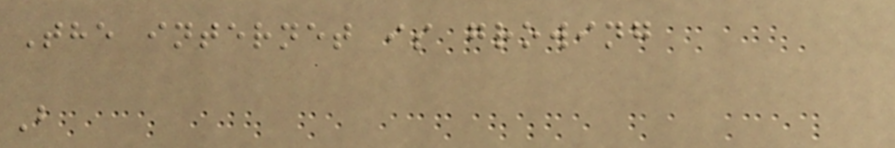The internet is growing
B
